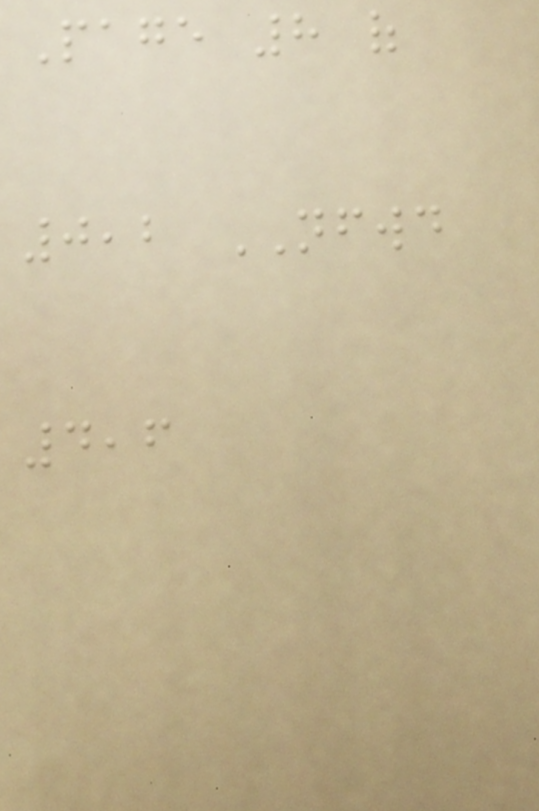Page 8 of
0,2 NFWD
4,6
